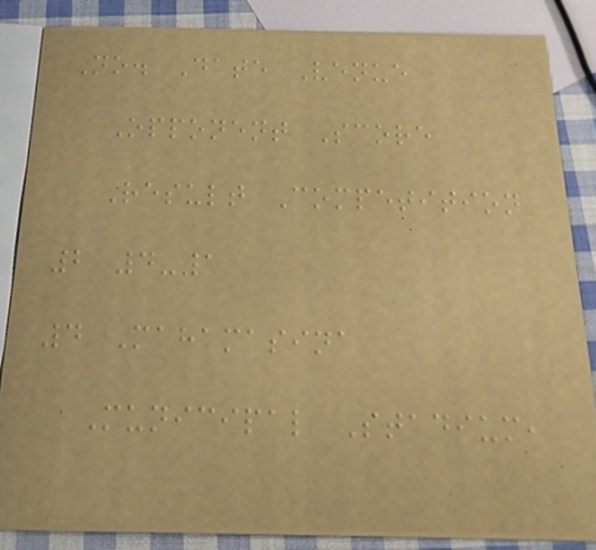No. Date Venue
Opponent Score
Result Competition
2 4-1
4 Mahamasina
Municipal Stadium,
